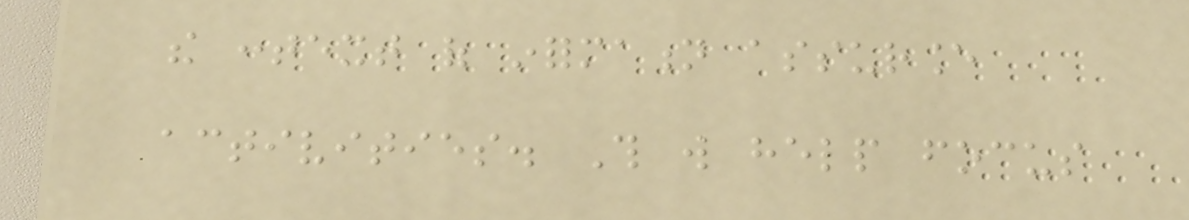the context of information assurance
activities. This will help focus
